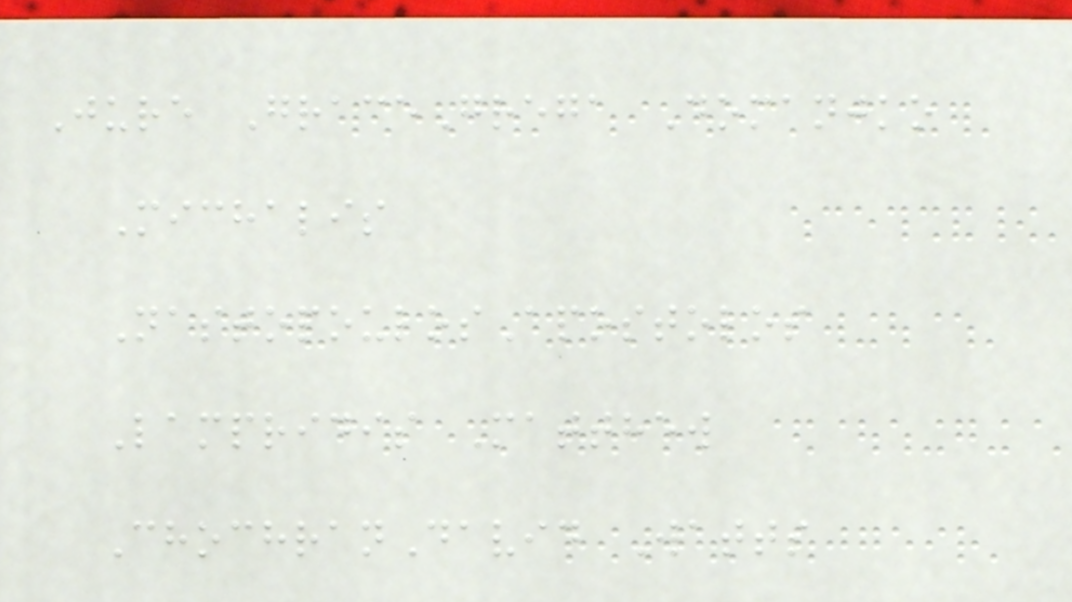Jure GraceGrega Domanjko
Michalis
NastopoulosApostolos
Lampridis Matthew
ChochranDavid Watts
